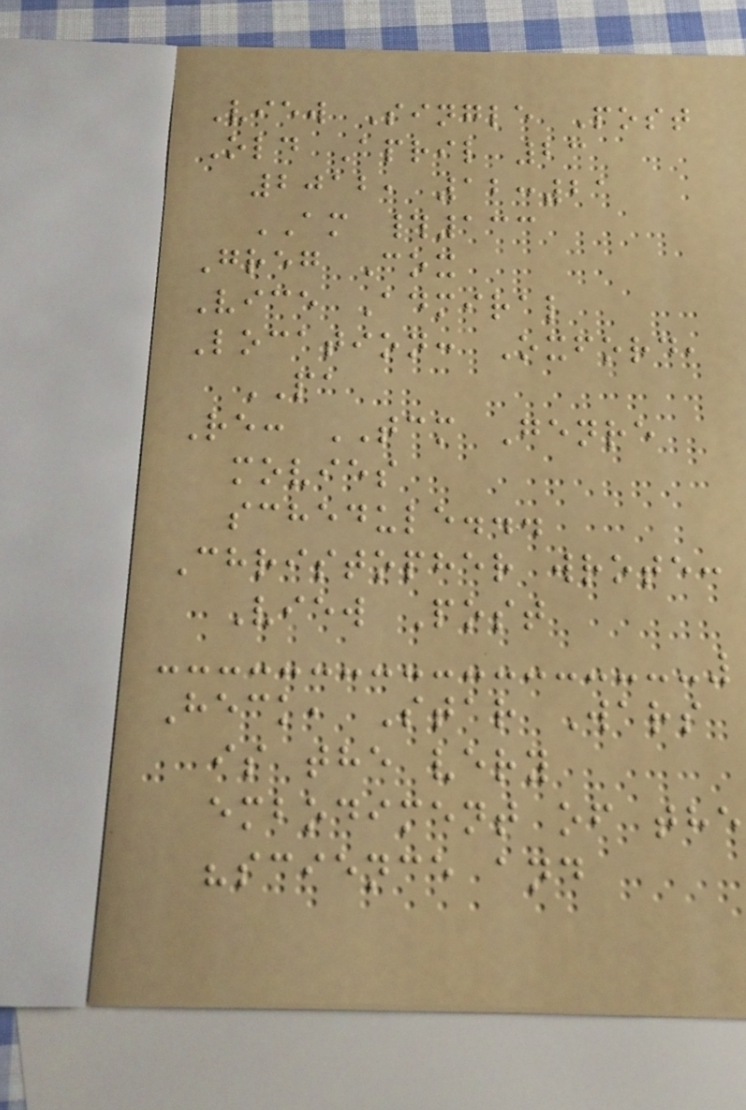View Single Post
Old April 23
2012, 12:21
AM #133
Greg Cox
Vice Admiral
Location: Oxford,
PA
Re: TCM Genre
movies
schedule...
Christopher wrote:
View Post
Heck, Star Wars
is the very
embodiment of the
"science and
